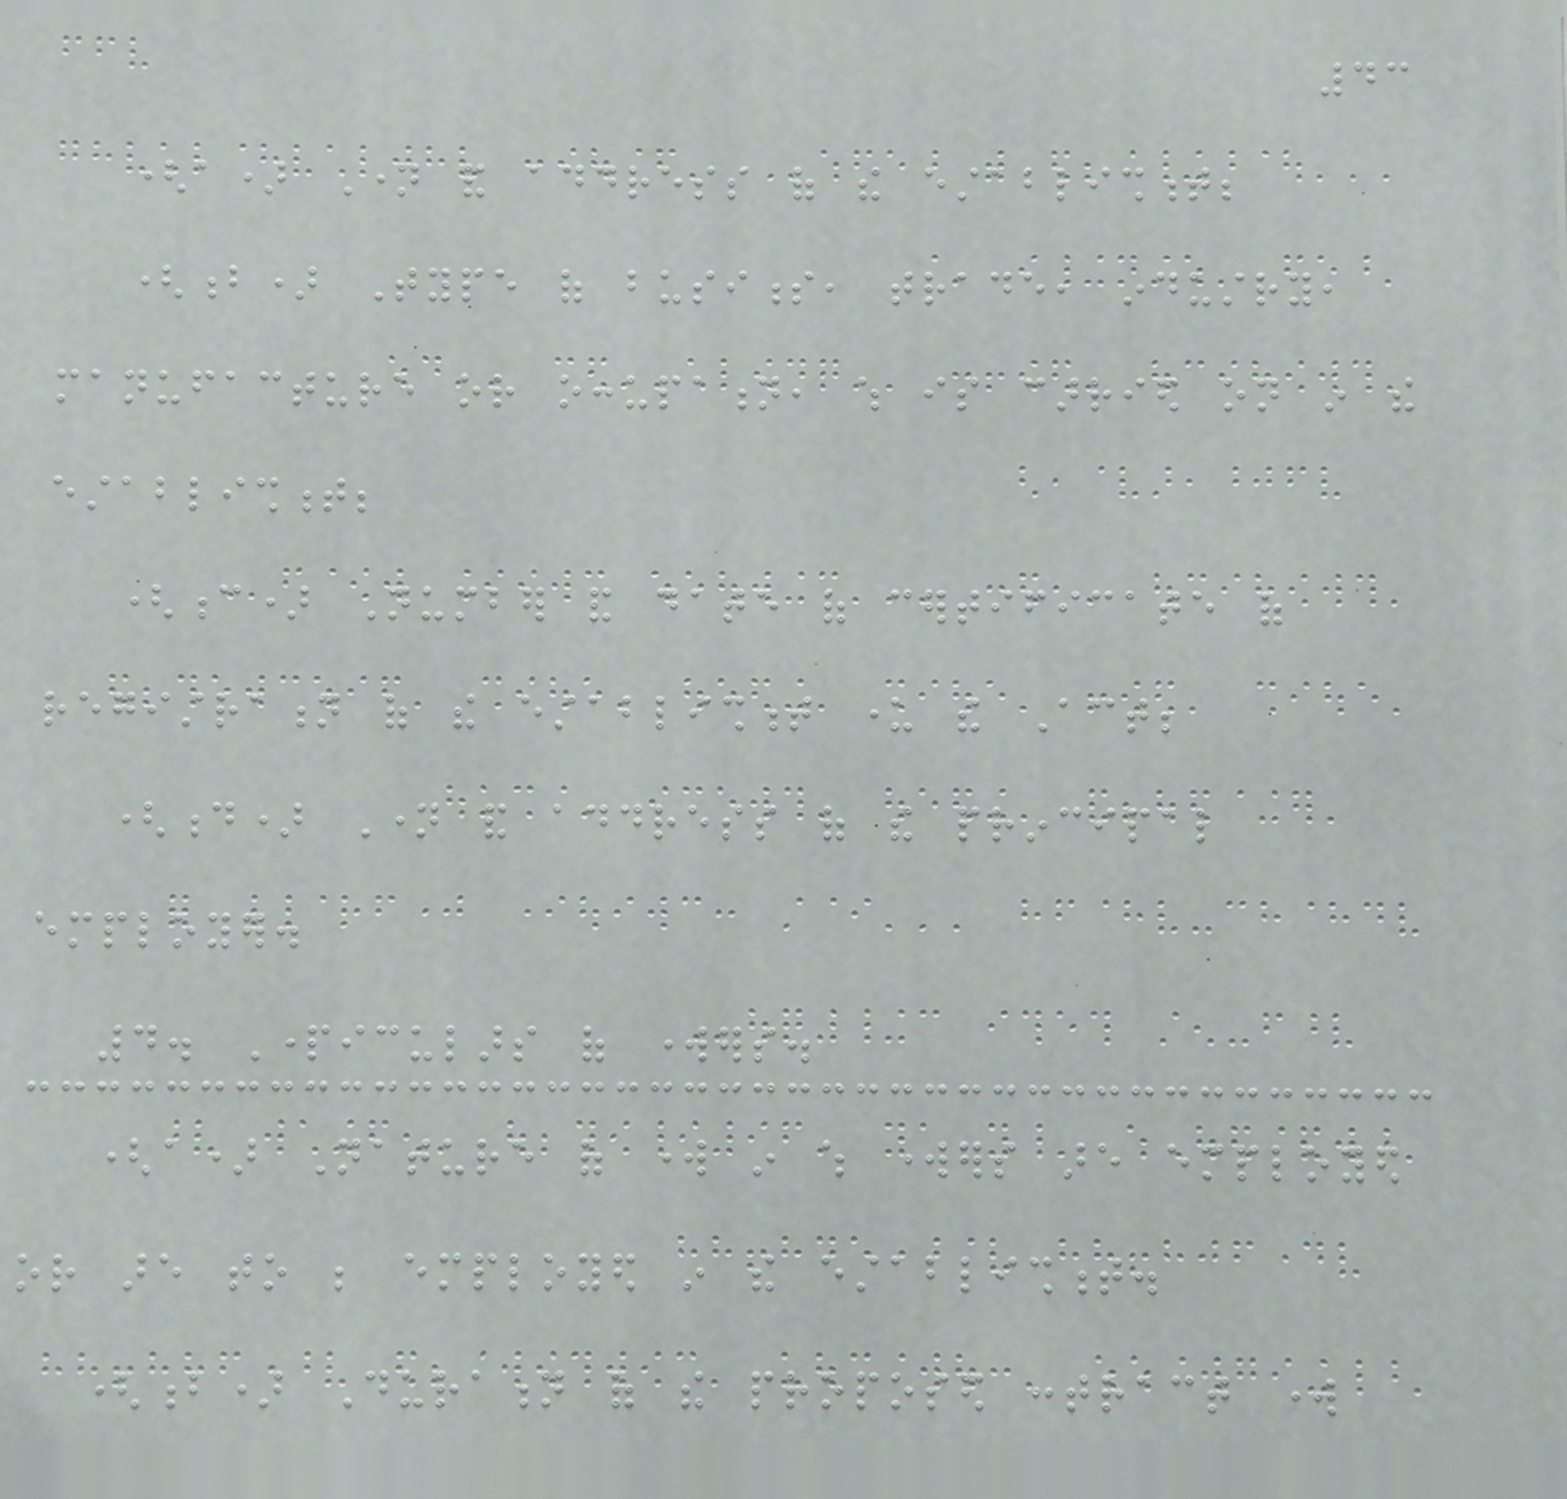43
(a) Name and address of the establishment;
(b) Type of business, trade, industry,
manufacture or occupation, which is carried on in the
establishment;
(c) Number and date of certificate of
registration of the establishment under the Act;
(d) Name and address of the principal
employer.
4. Particulars of workers.
(a) Nature of work in which workers are employed
or are to be employed in the establishment.
(b) Duration of the proposed contract work
